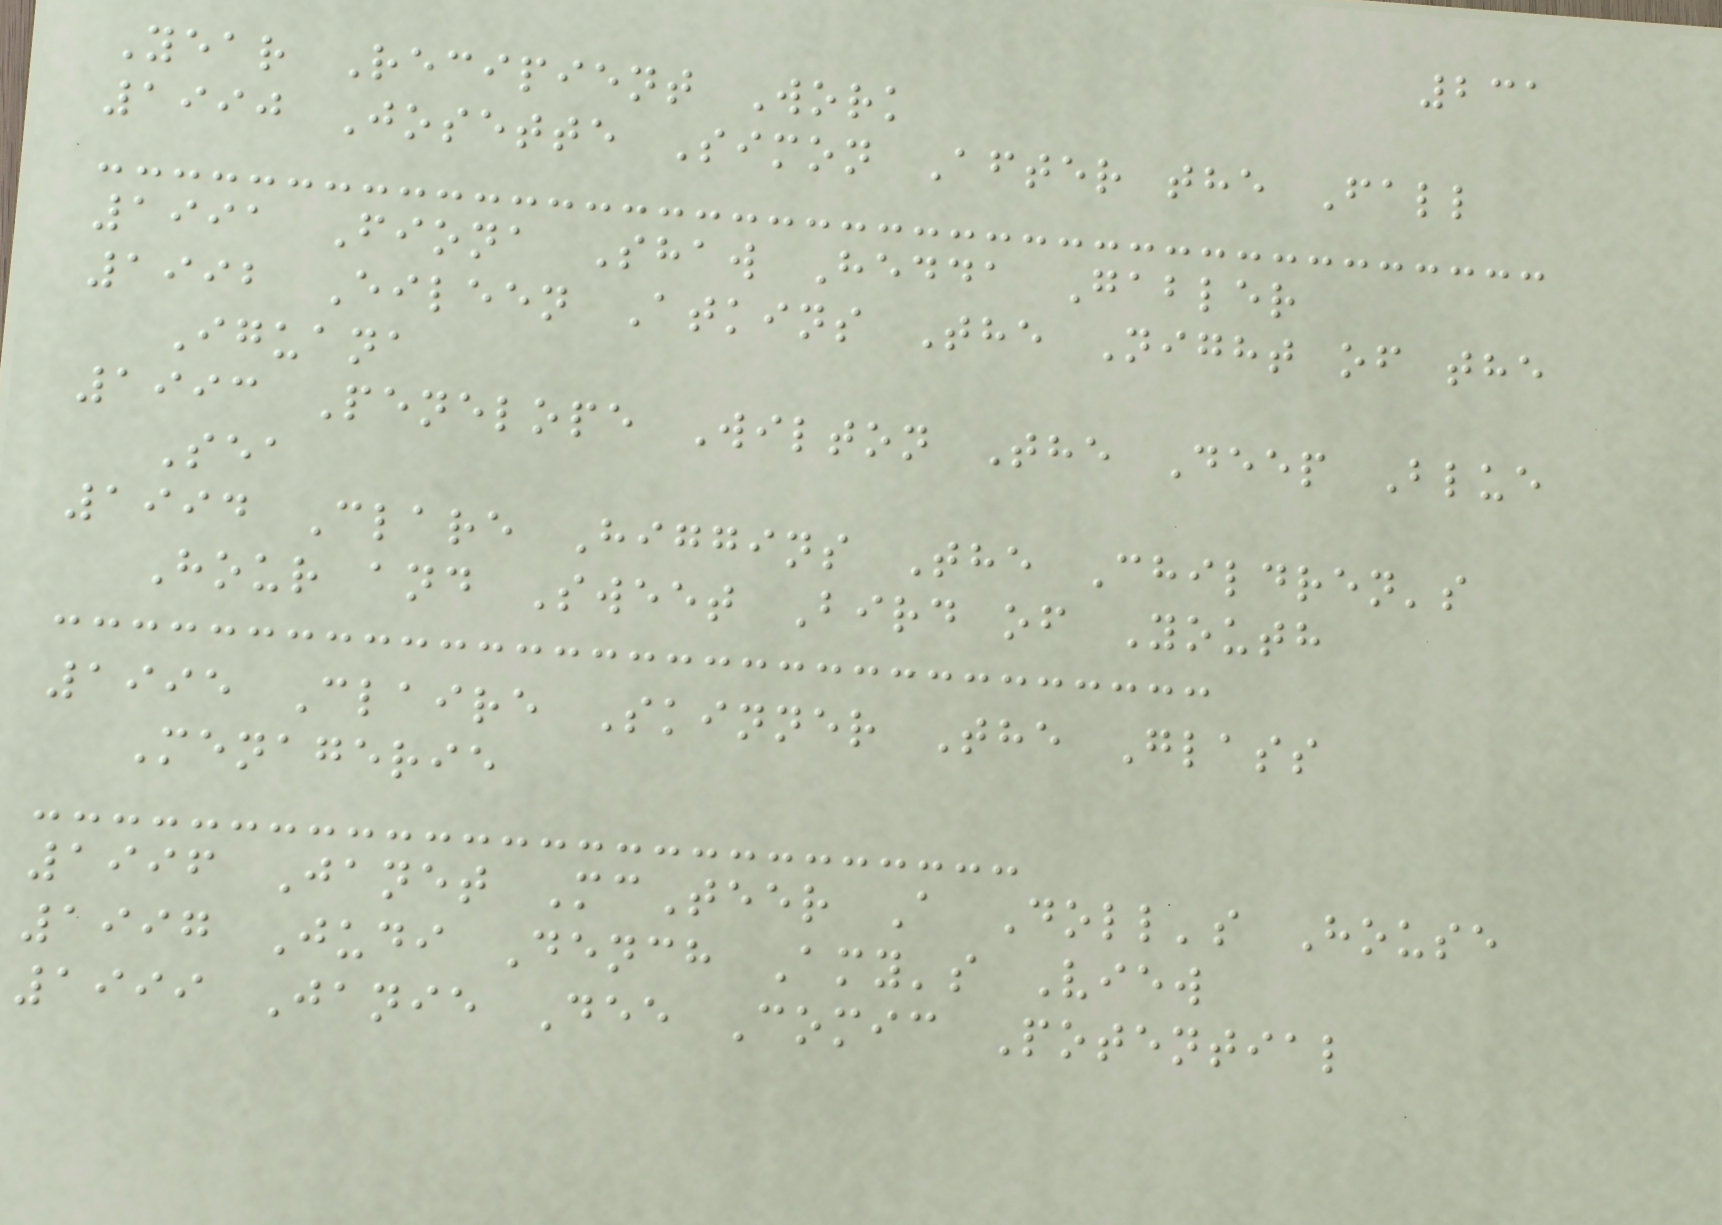231
Year Recipient Work
1990 Josette Simon After the Fall
1991 Fiona Shaw Hedda Gabler
1992 Eileen Atkins The Night of the
Iguana
1993 Penelope Wilton The Deep Blue
Sea
1994 Clare Higgins The Children's
Hour and Sweet Bird of Youth
1995 Claire Skinner The Glass
Menagerie
1996 Janet McTeer A Doll's House
1997 Judi Dench Amy's View
1999 Janie Dee Comic Potential
